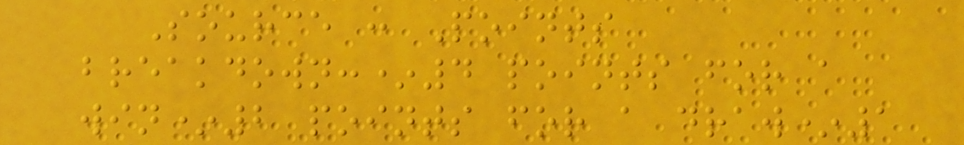Source : Points
breakdown:*4 points for a
win*2 points for a draw*1
